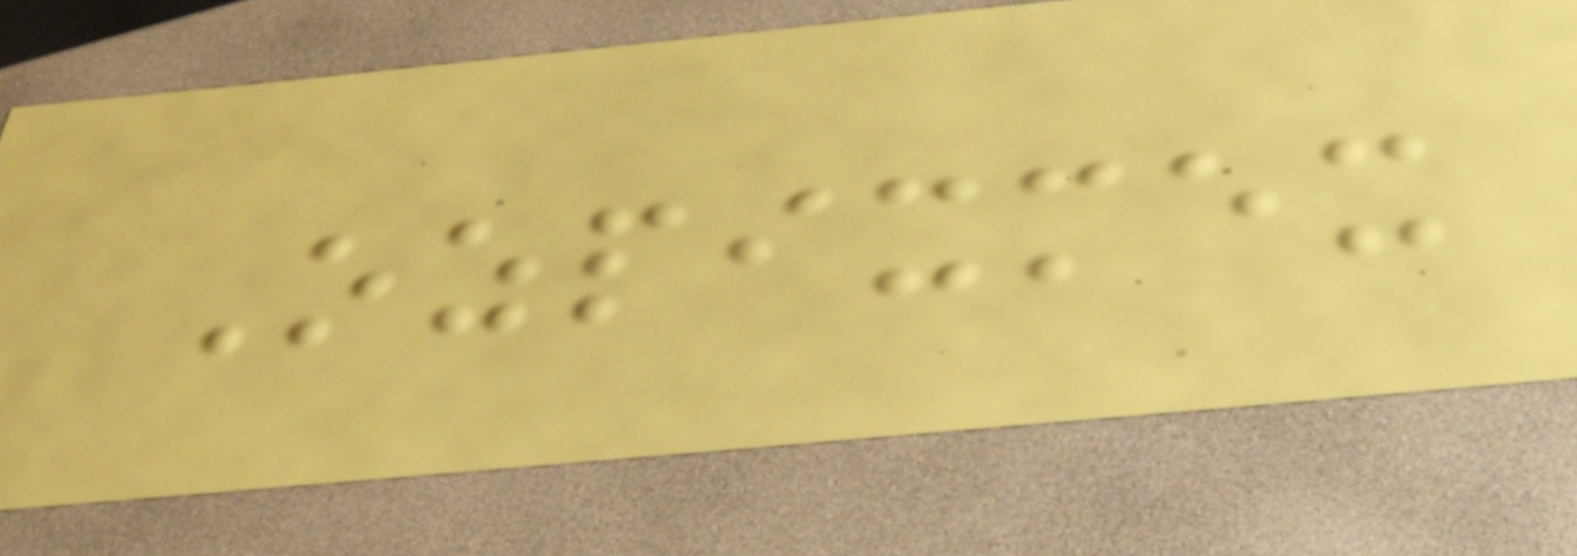Ozpixmex
